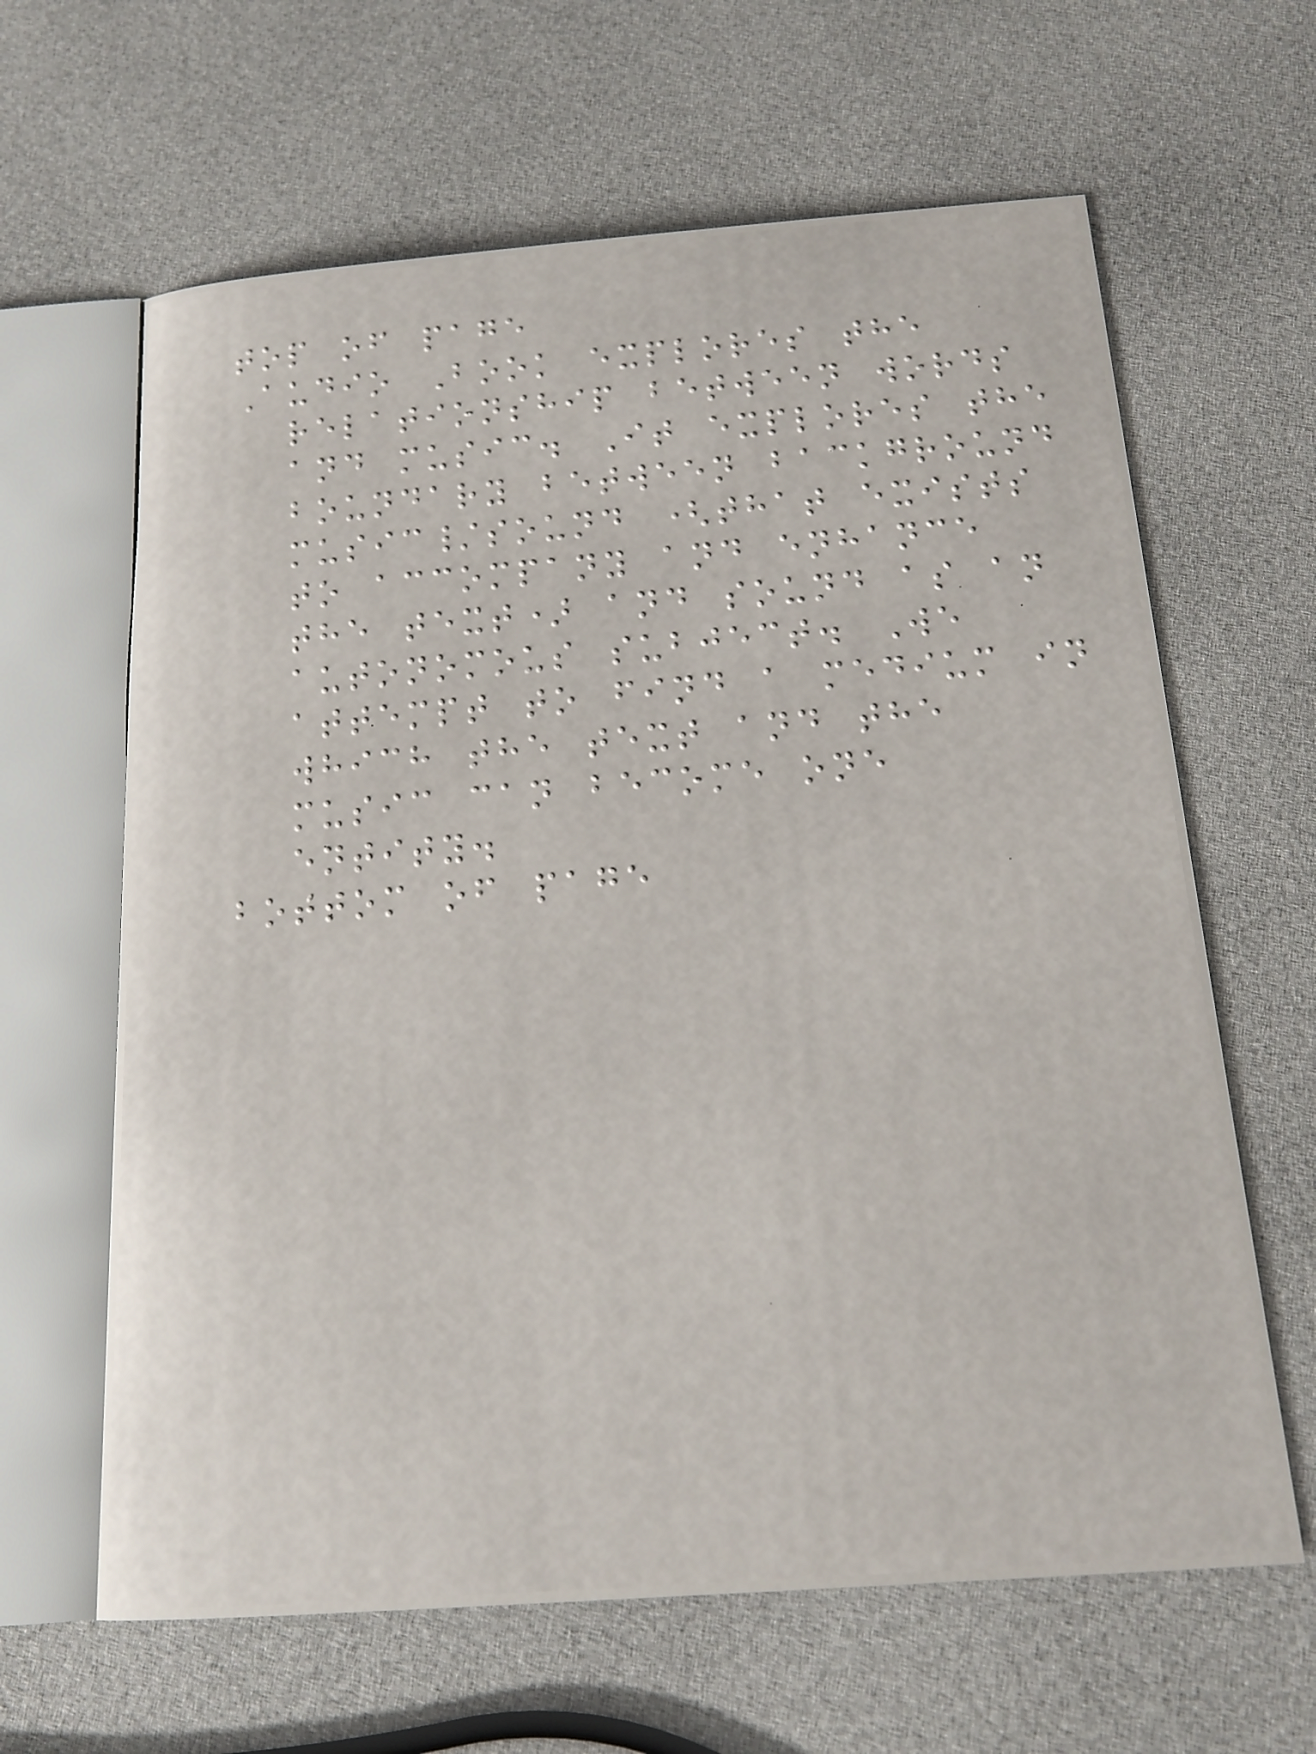top of page
Audio Book explores the
relationship between words
and music. It explores the
boundary between background
music/sound (that exists
to accompany and enhance
the text) and sound as an
autonomous subject. We
attempt to find a medium in
which the text and the
music can become one
entity.
bottom of page
